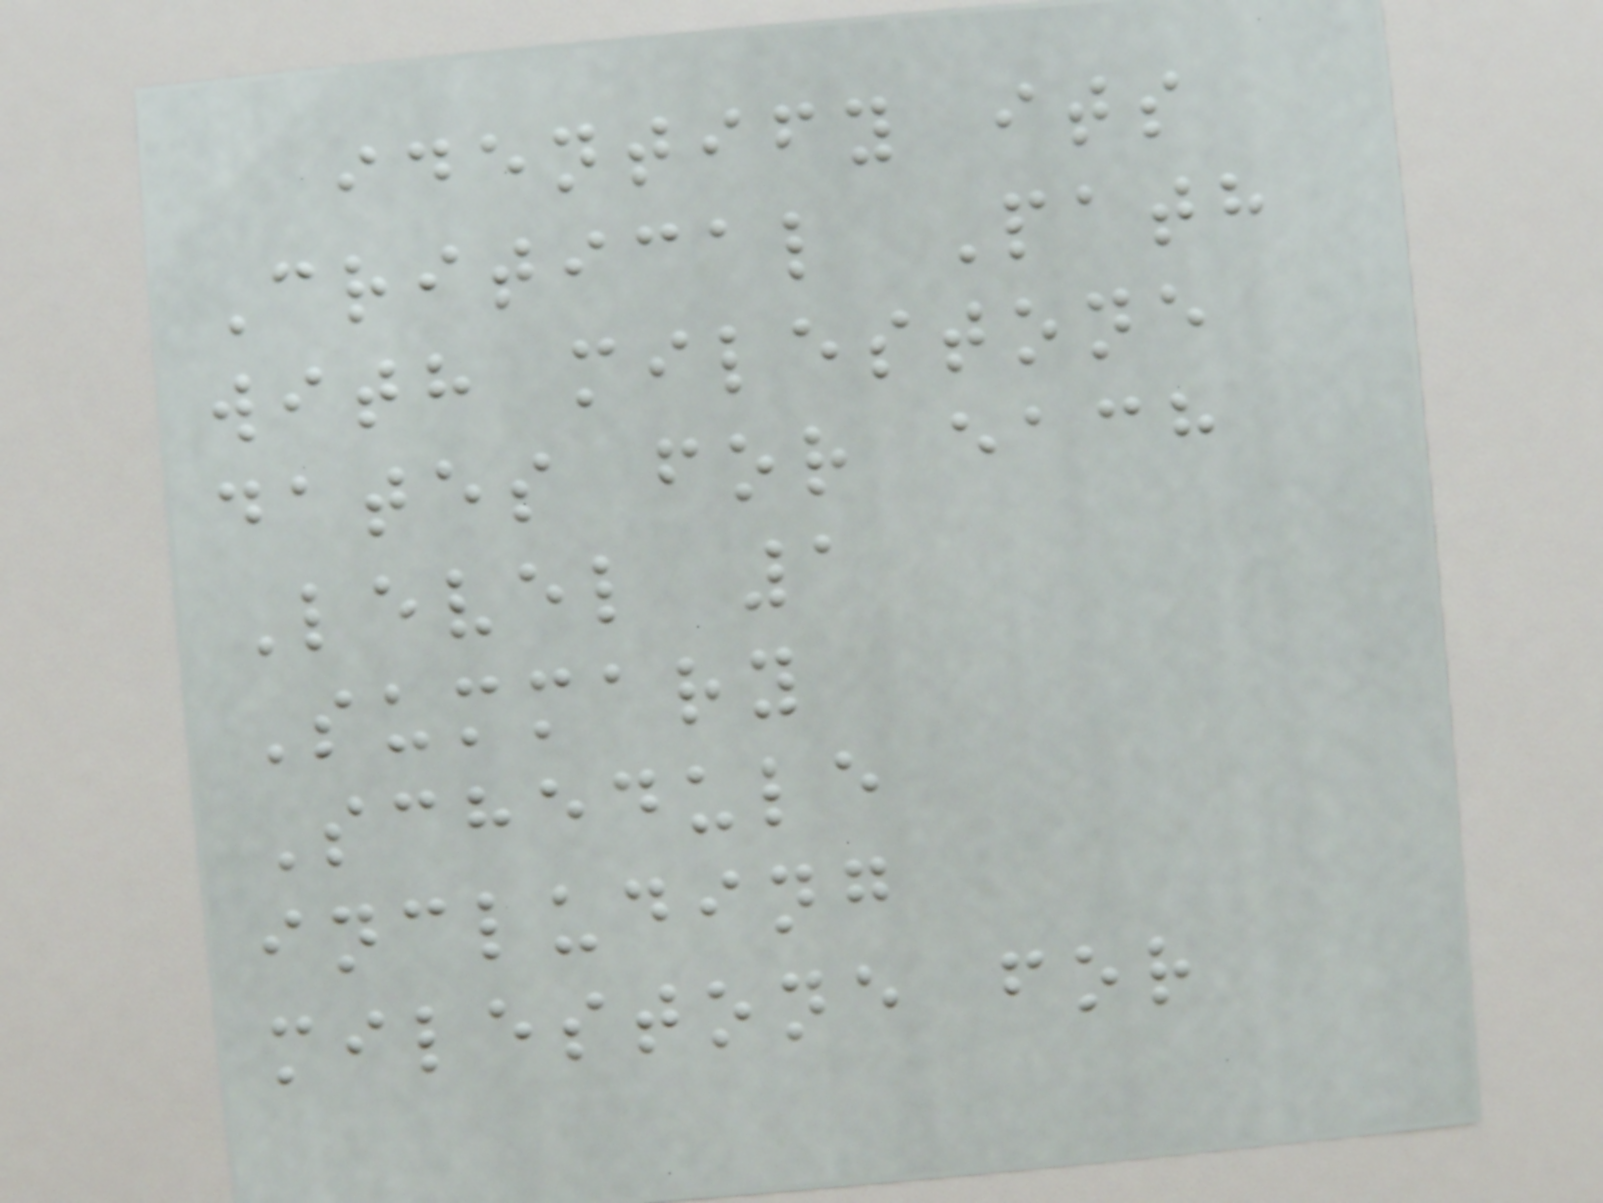identify its
Critical Path
with milestone
dates for each
Level 1
Summary
Schedule
including
milestone for
